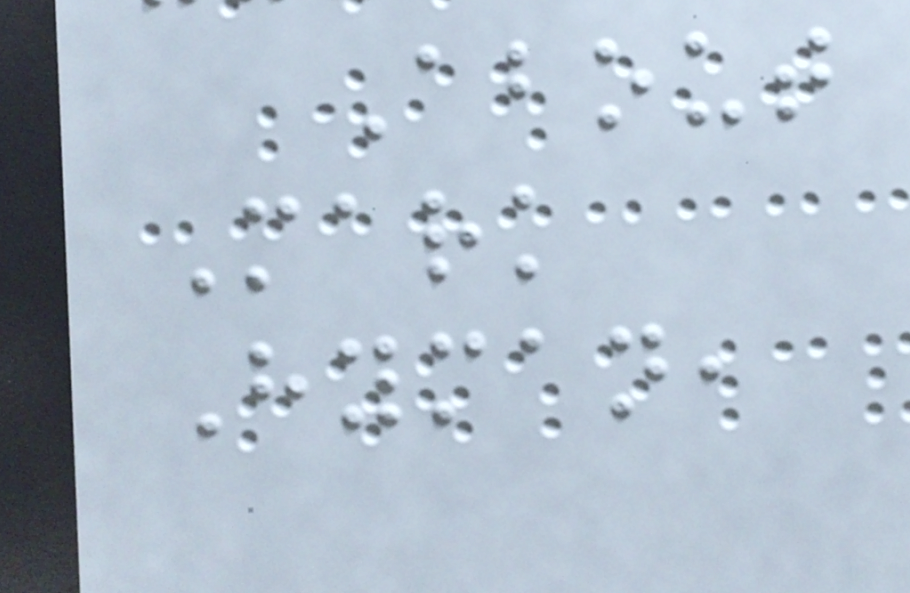About
Mark
Hyman,
